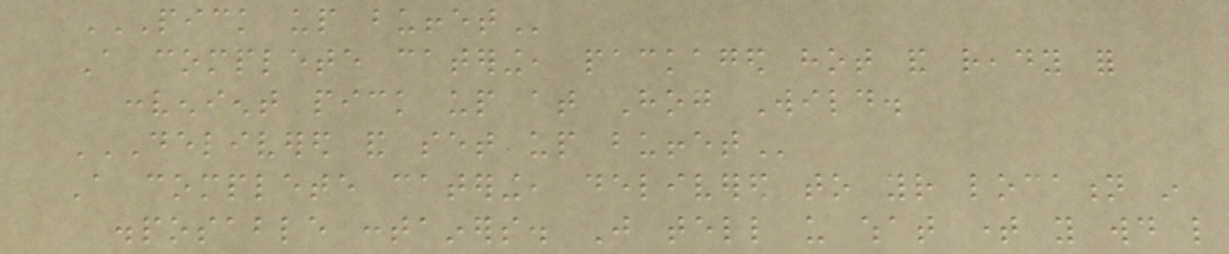PICK UP BUFFET
A complete catering, packaged hot and ready for
convenient pick up at Hog Wild.
DELIVERED AND SET UP BUFFET
A complete catering, delivered to your location in
disposable containers. Just tell us what time you would like
